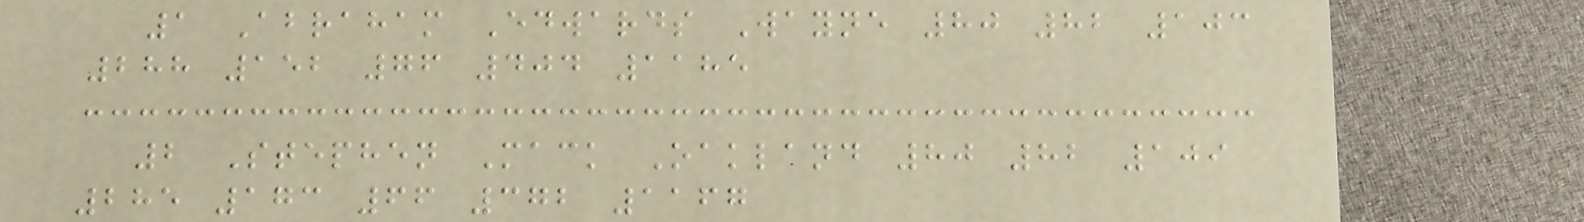1 Abraham Edwards Wayne 80 82 103
288 152 76 404 1185
2 Stephen Mack Oakland 80 82 109
285 173 66 372 1167
